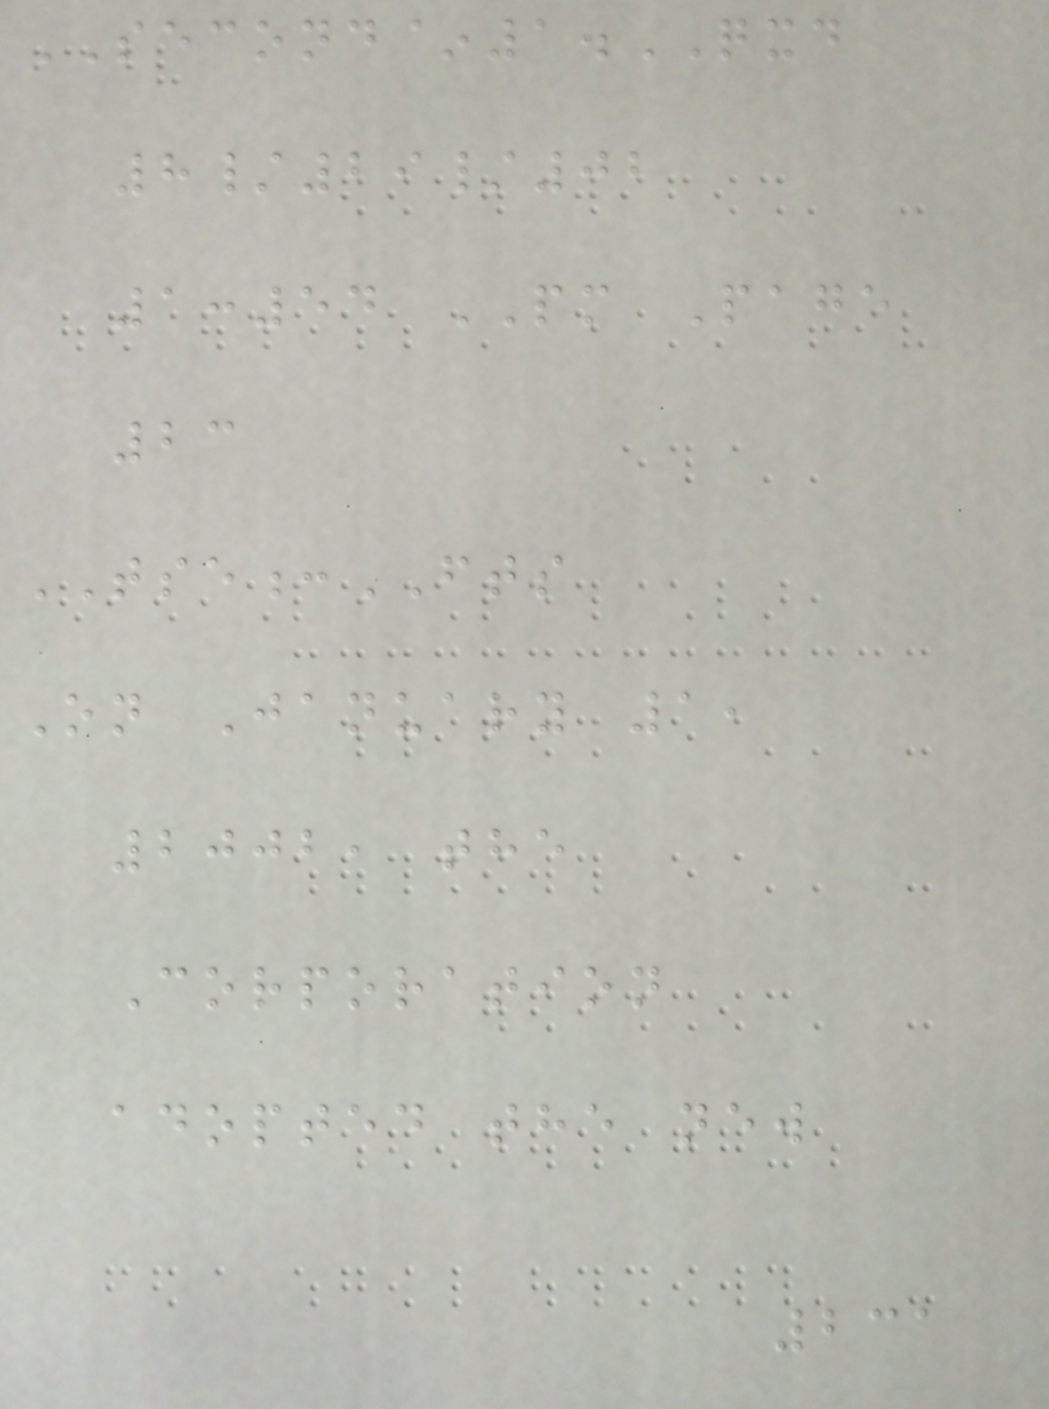SECOND~1.QXD
8/29/02
1:54 PM Page
23
TSE:FTS
On January 1,
2002, the
Corporation
adopted the new
231
